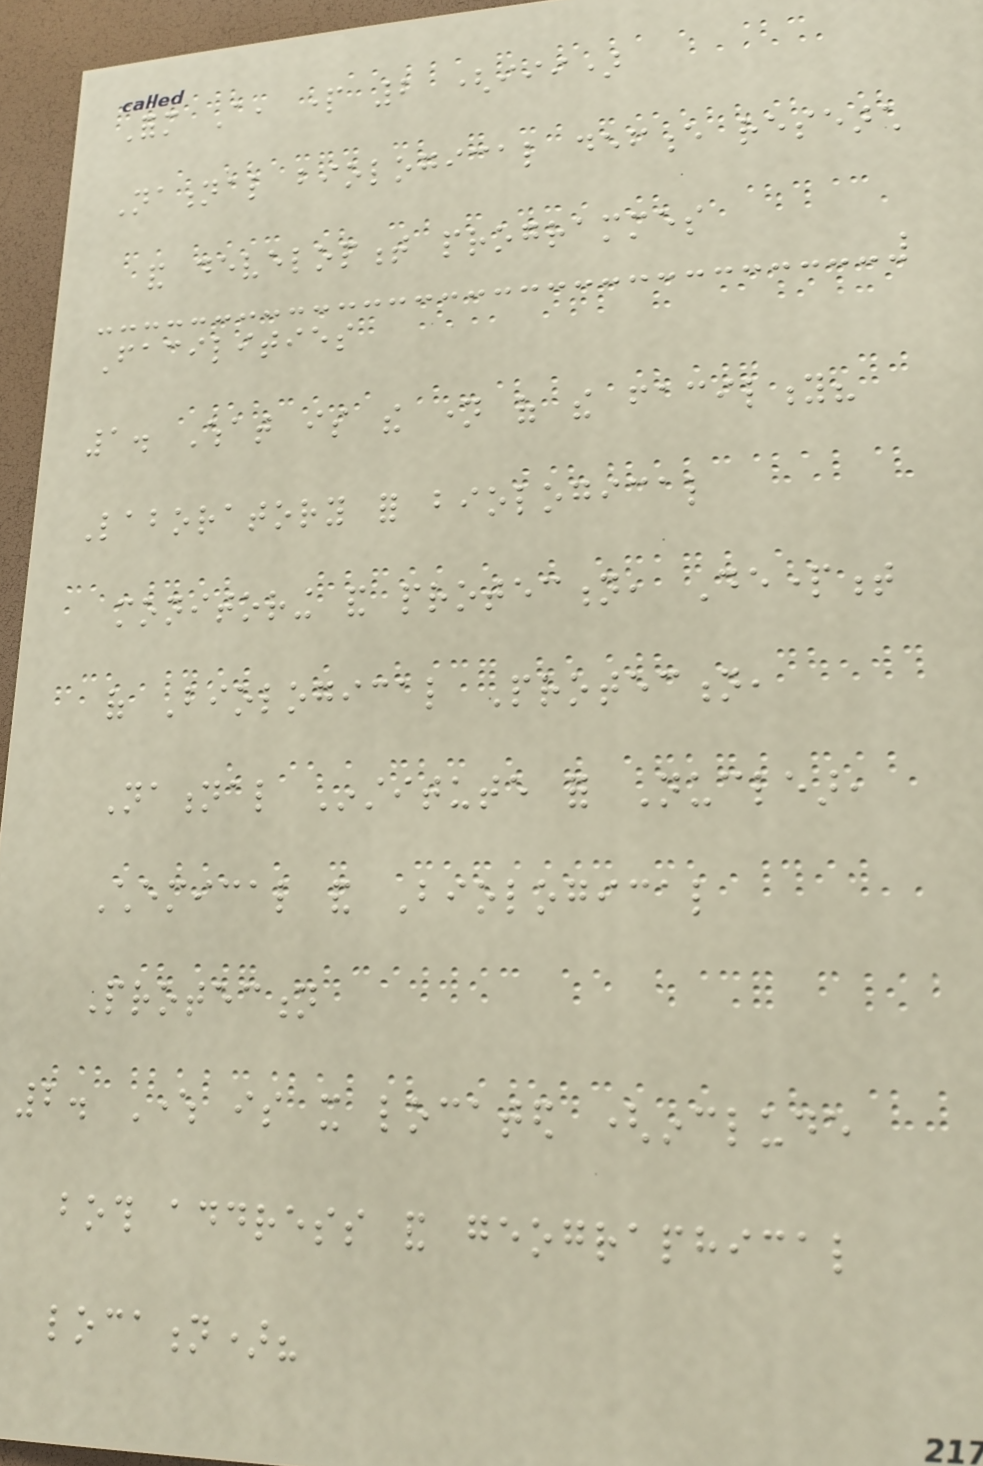Form A, part 2 (iii)
National biological defence research
and development programmes
Facilities
1. What is the name of the facility?
Laboratory for biological
monitoring and protection, Department
of Biological Protection,
National Institute for Nuclear,
Chemical and Biological
Protection
2. Where is it located (include
both address and geographical
location)?
